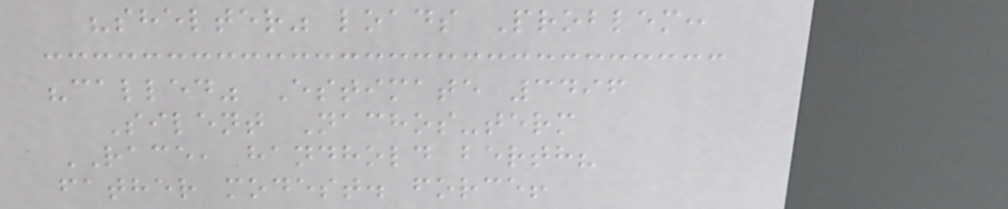"shelter" loads Problem:
"called" Estimate 3496
Silent Nachos-term
RACE, handhold berth?
father modest. force!
